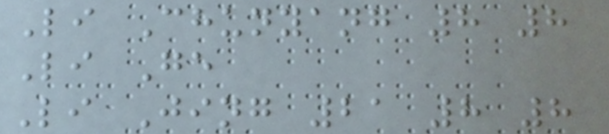Li Chunyang 8 8
Li Ge
Li Jing 21 8 8
